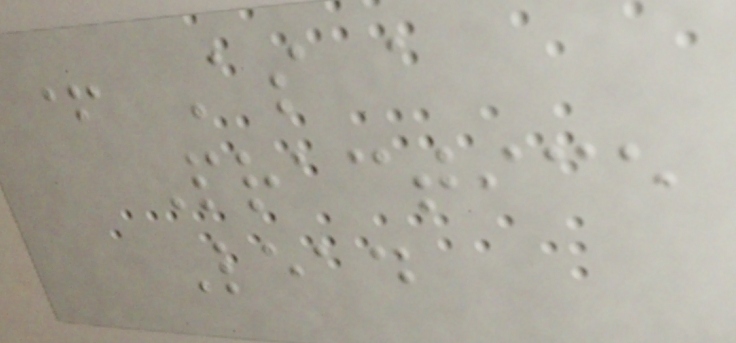+ As a
Practice
Lead
